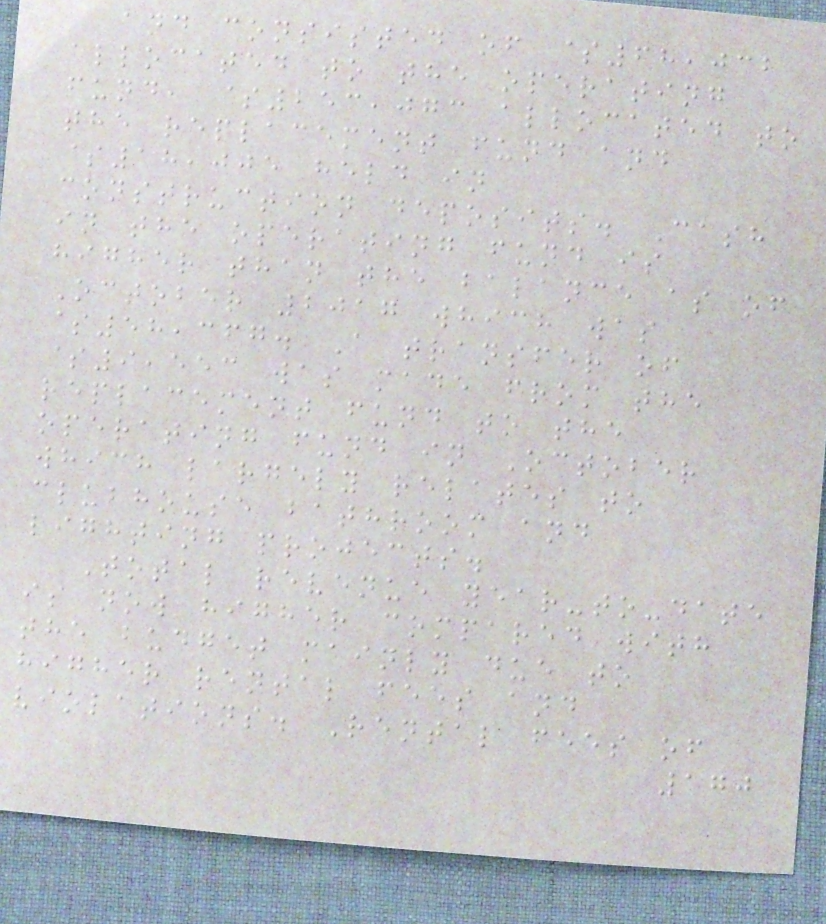and consisted of $68,032
allocated to the operating
fund, $253,073 allocated to
the replacement fund and
$18,005 held in
construction deposits. Cash
in the operating fund is
higher than the balance as of
October 2017 which was
$58,367. A transfer of
$9,553 was made from the
replacement fund to the
operating fund in October
which largely relates to
clubhouse bathroom and
lighting projects.
Total revenue year-to-date
is now higher compared with
the budget mainly due to
higher rental fees and
violations. Rental fees of
170
